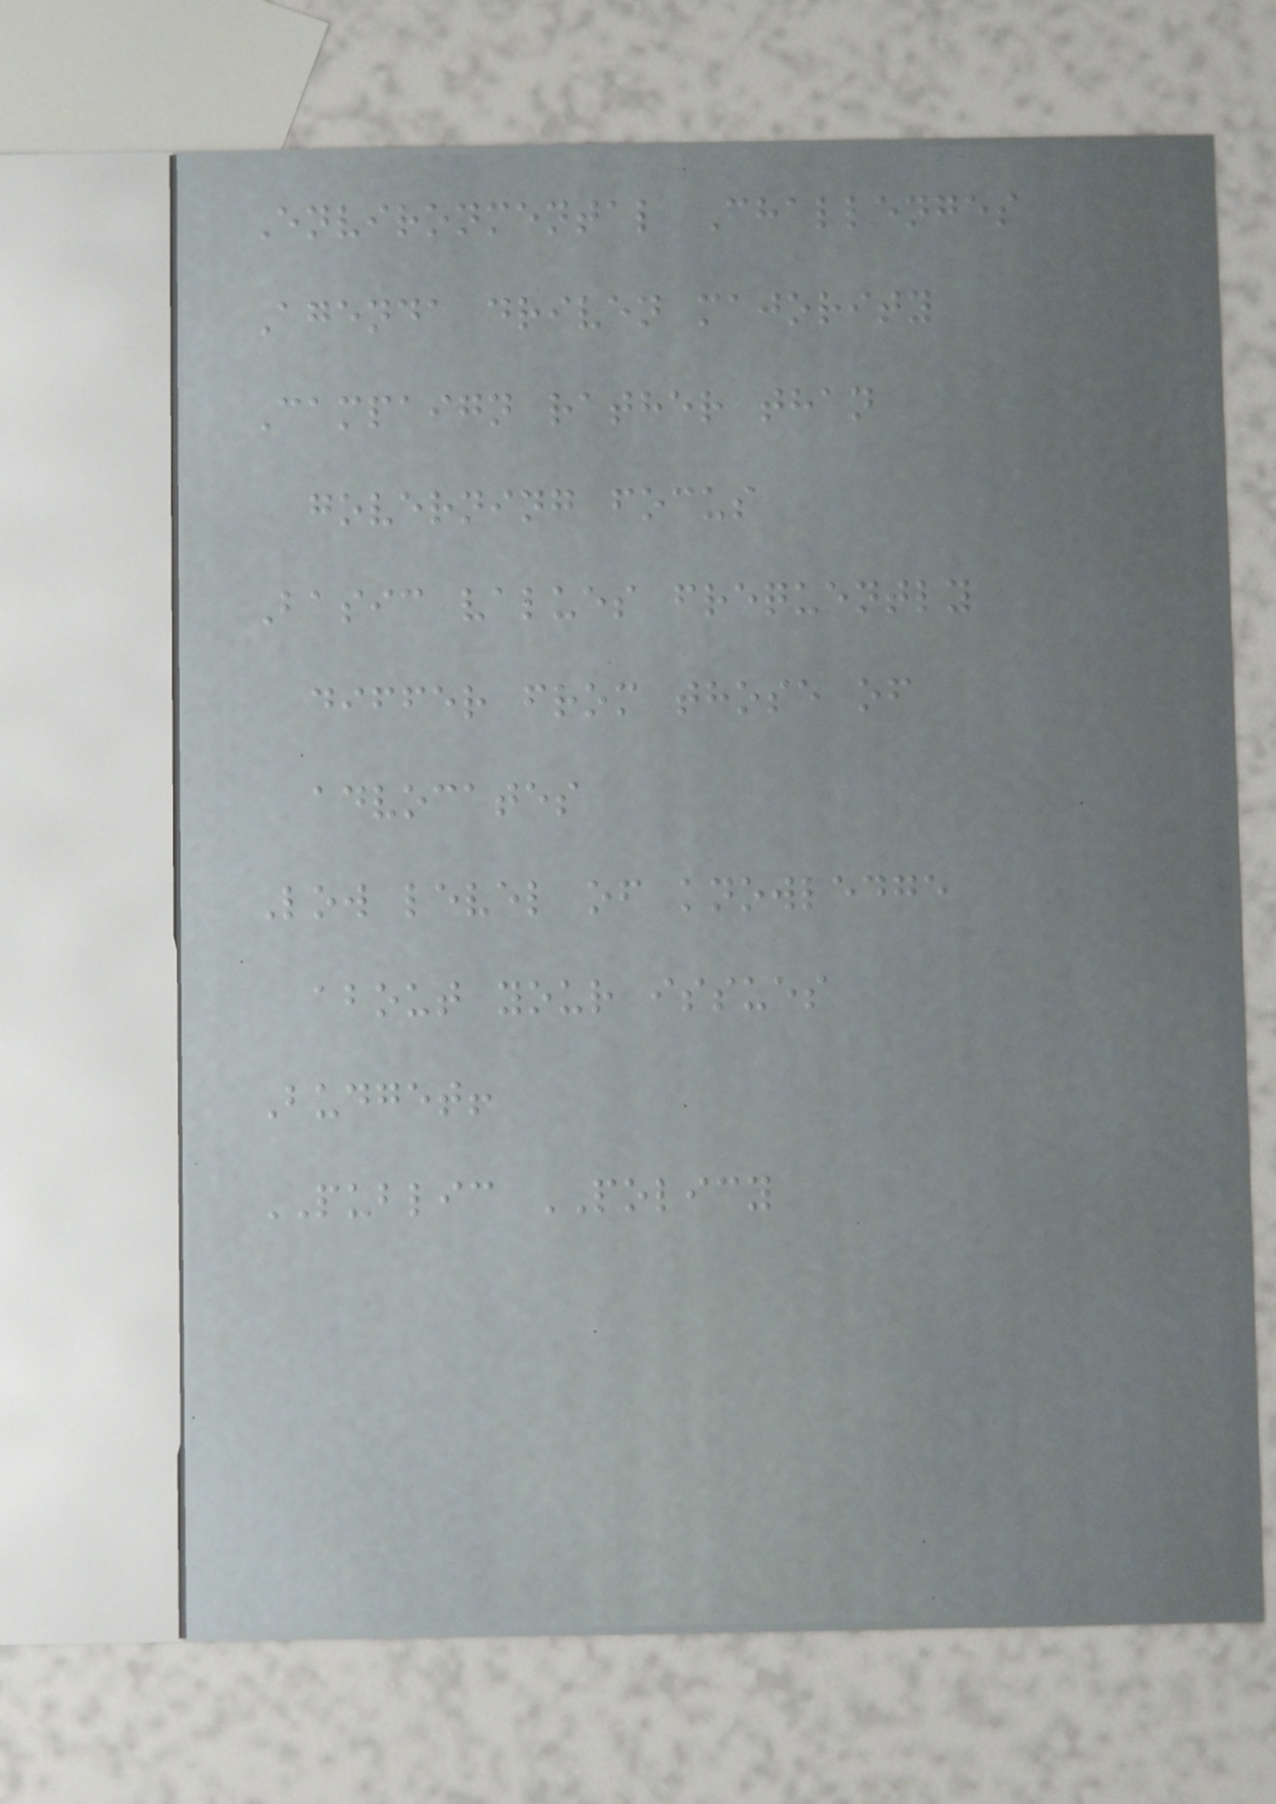Environmental Challenges
Agenda driven majority
Campaign rather than
governing focus
Basic values frequently
differ from those of
advocates
Low level of knowledge
about your issues
Budget!
PUBLIC POLICY
